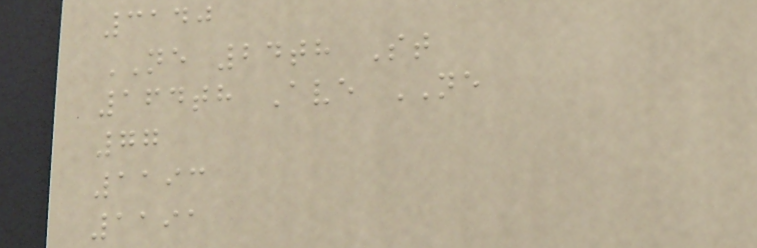3140
NE 24th St
164th Ave NE
77
1193
1191
